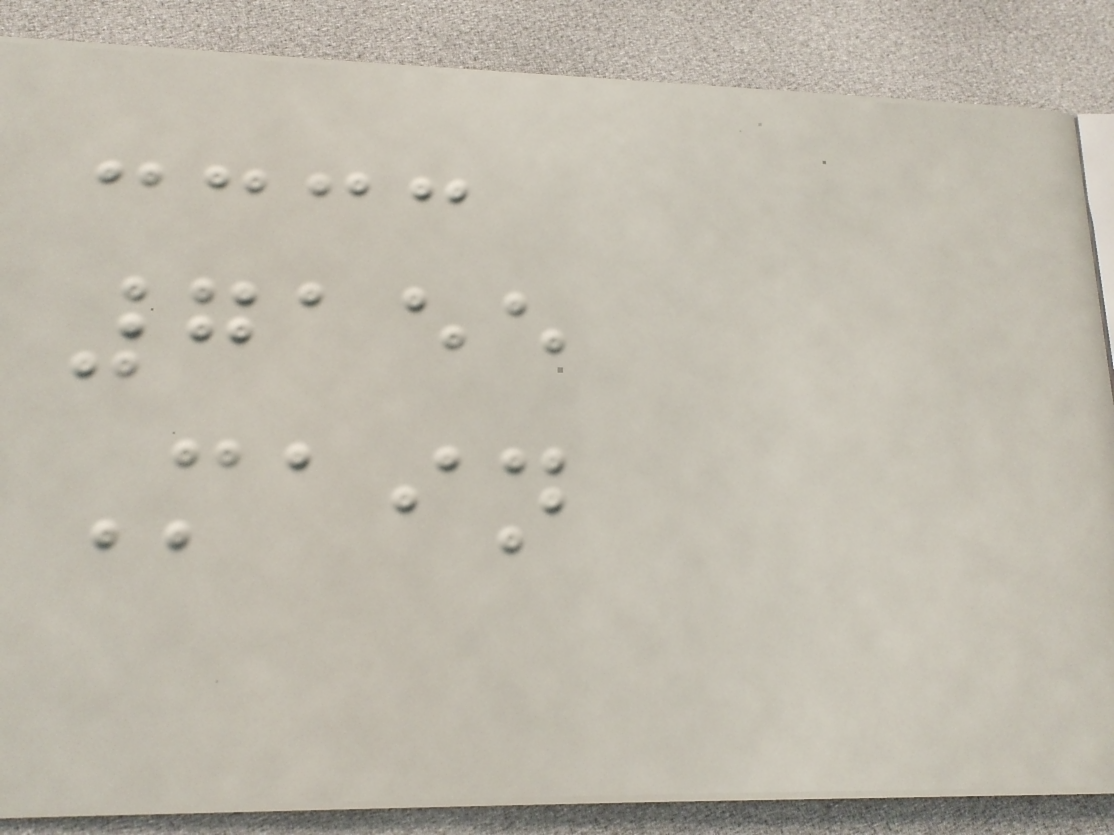7155
Main
